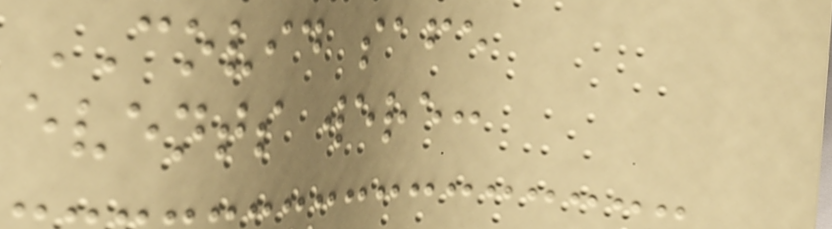COVID safe
events were:
